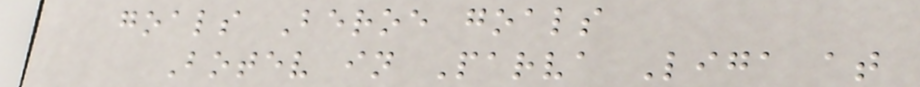goals Beroe goals
Botev in Parva Liga at
